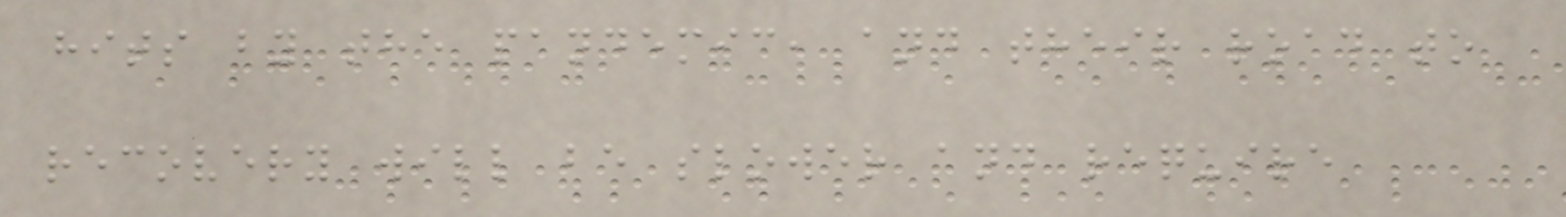hits by the pandemic, and their road to
recovery will be slower and require
